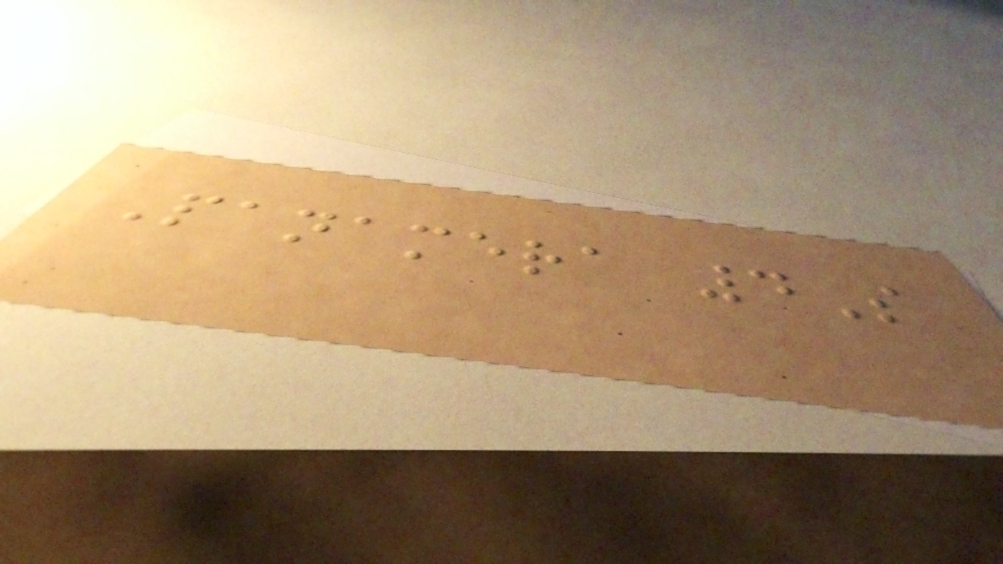Panamera 4S
